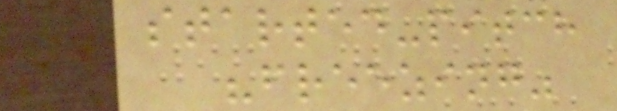started-pitch
"freezing"
